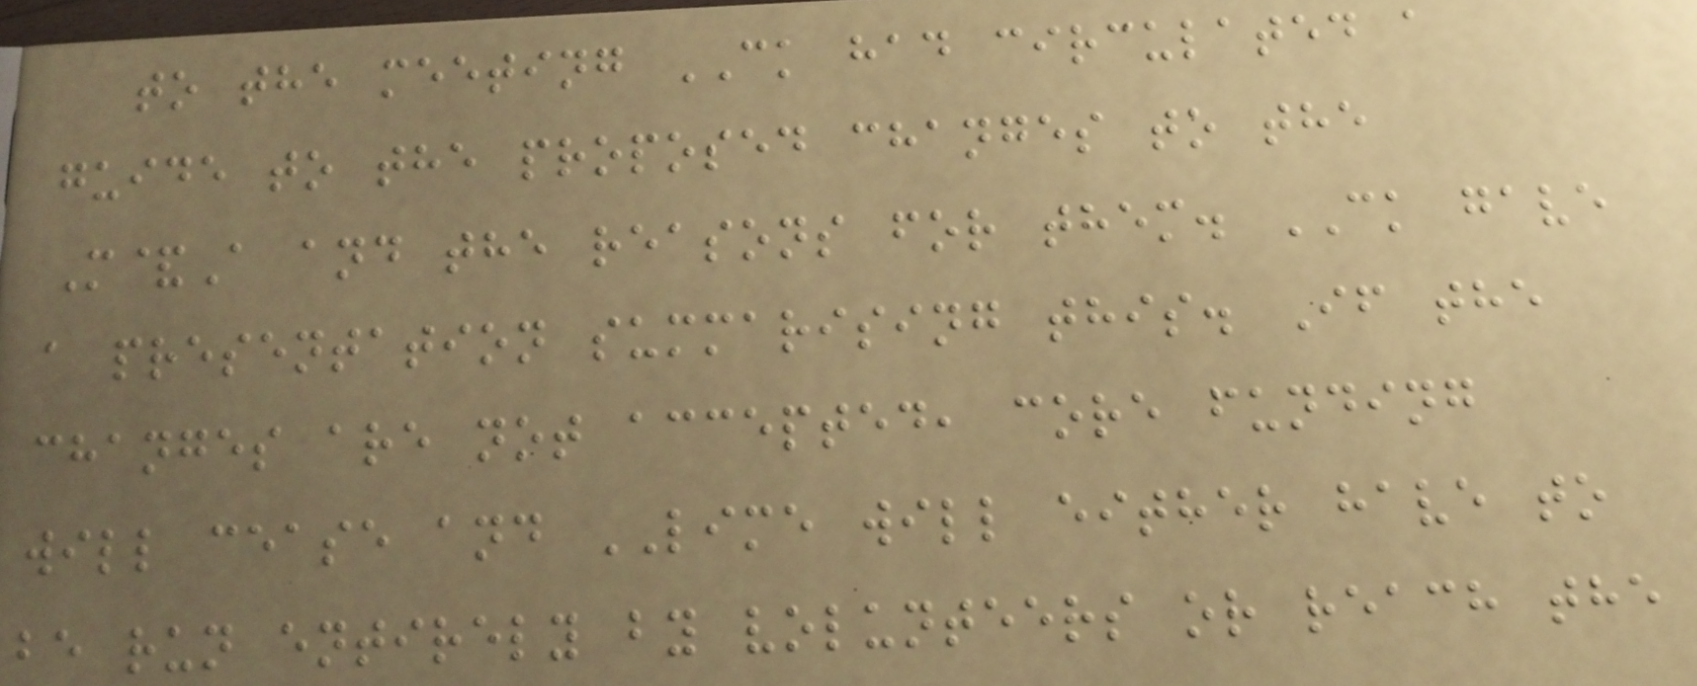to the meeting CK had circulated a
guide to the proposed changes to the
M&A and the reasons for them. CK gave
a presentation summarising this. If the
changes are not accepted, core funding
will cease and LIME will either have to
be run entirely by volunteers or reach the
